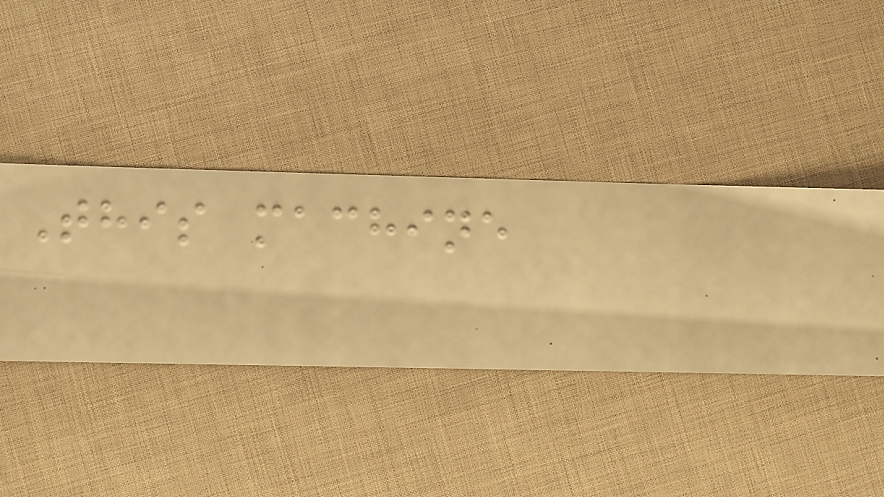This machine
